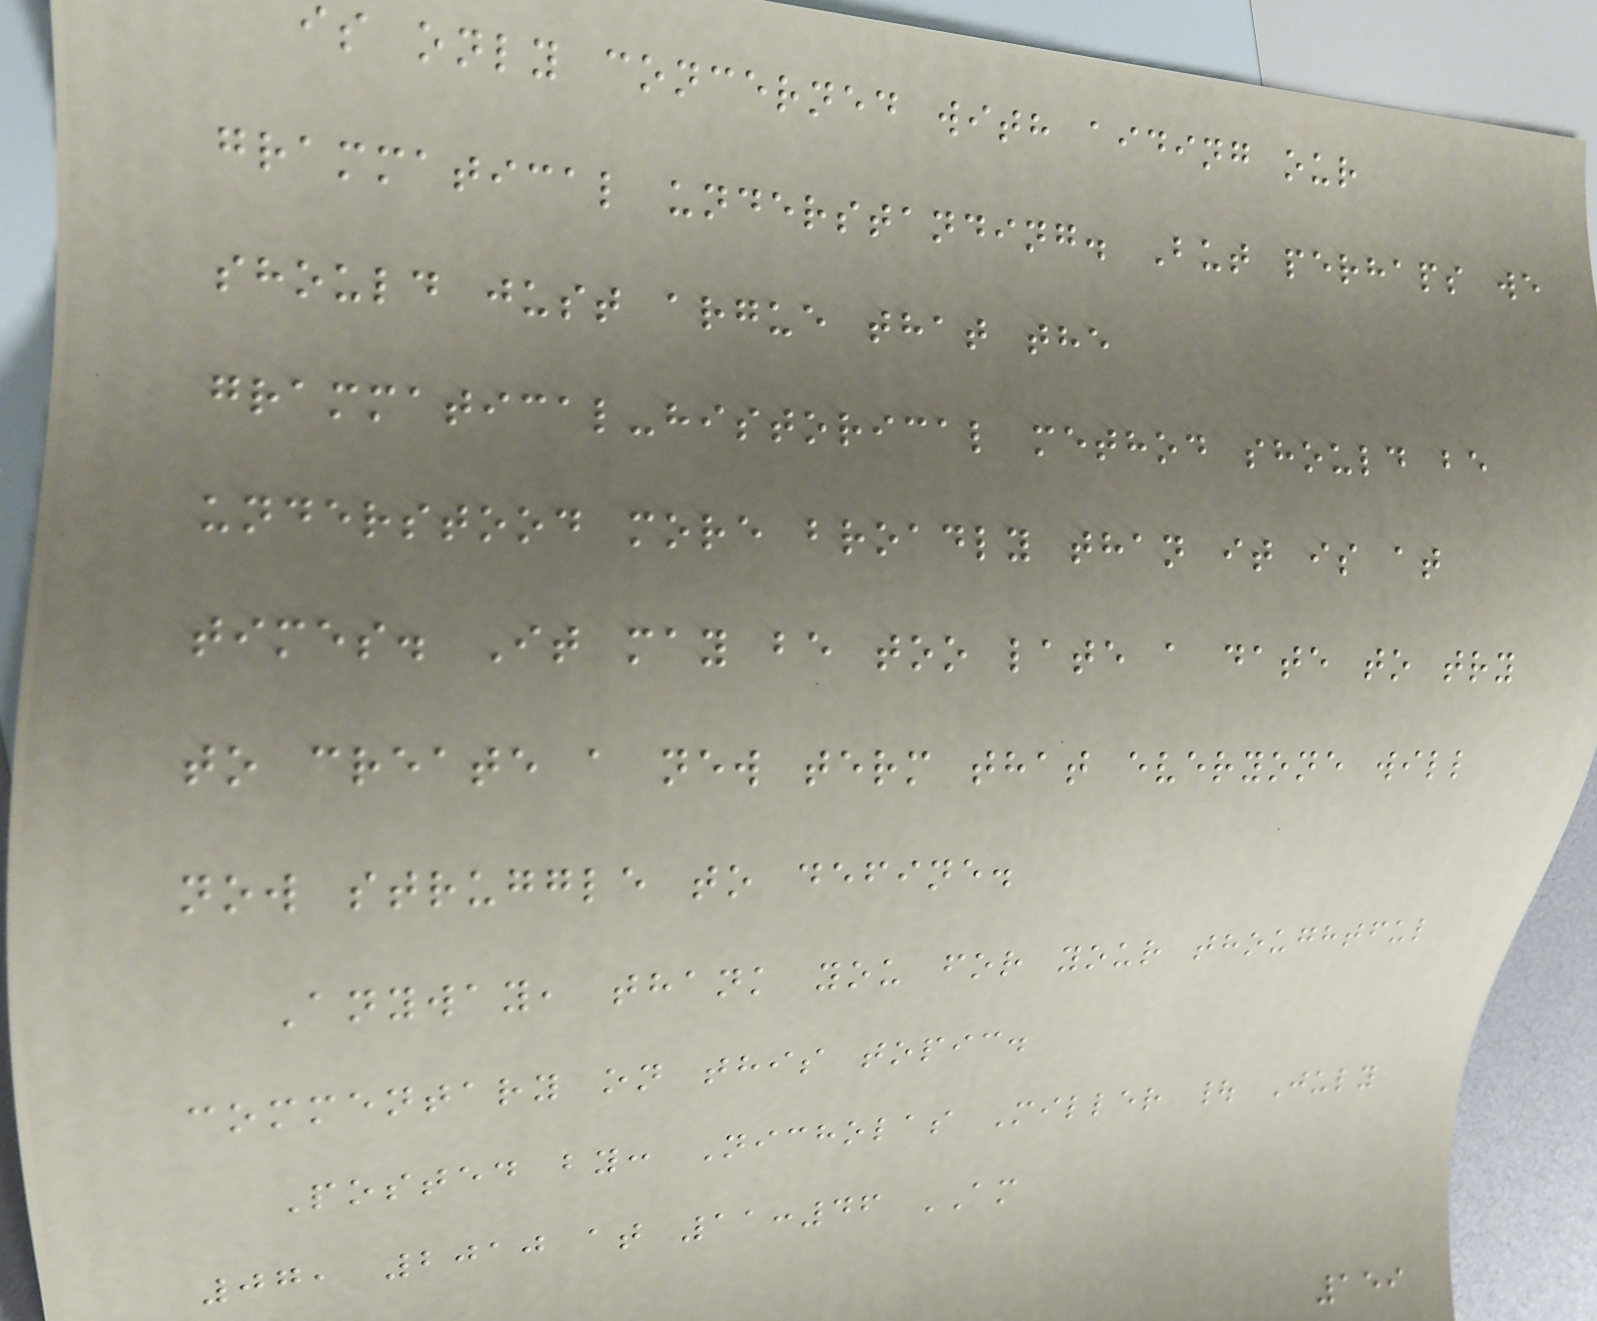is only concerned with aiding our
grammatical understanding. But perhaps we
should just argue that the
grammatical-historical method should be
understood more broadly than it is at
times. It may be too late a date to try
to create a new term that everyone will
now struggle to define.
Anyway, thank you for your thoughtful
commentary on this topic.
Posted by: Nicholas Miller | July
07, 2010 at 11:46 AM
159
